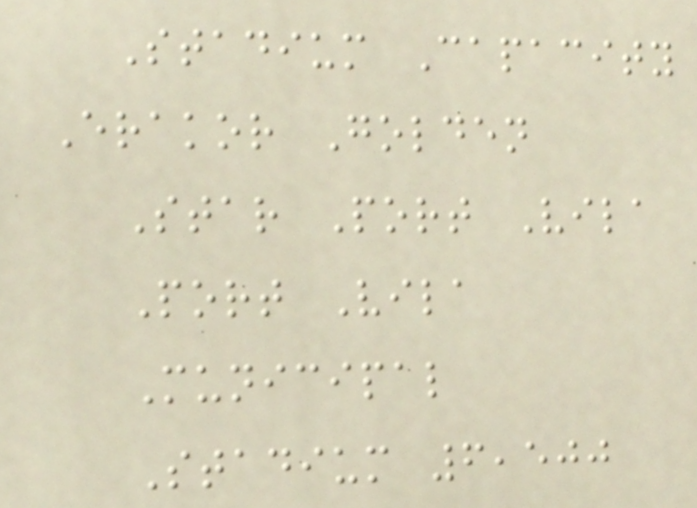Stadium Capacity
Erakor Golden
Star Port Vila
Port Vila
Municipal
Stadium 6,500
